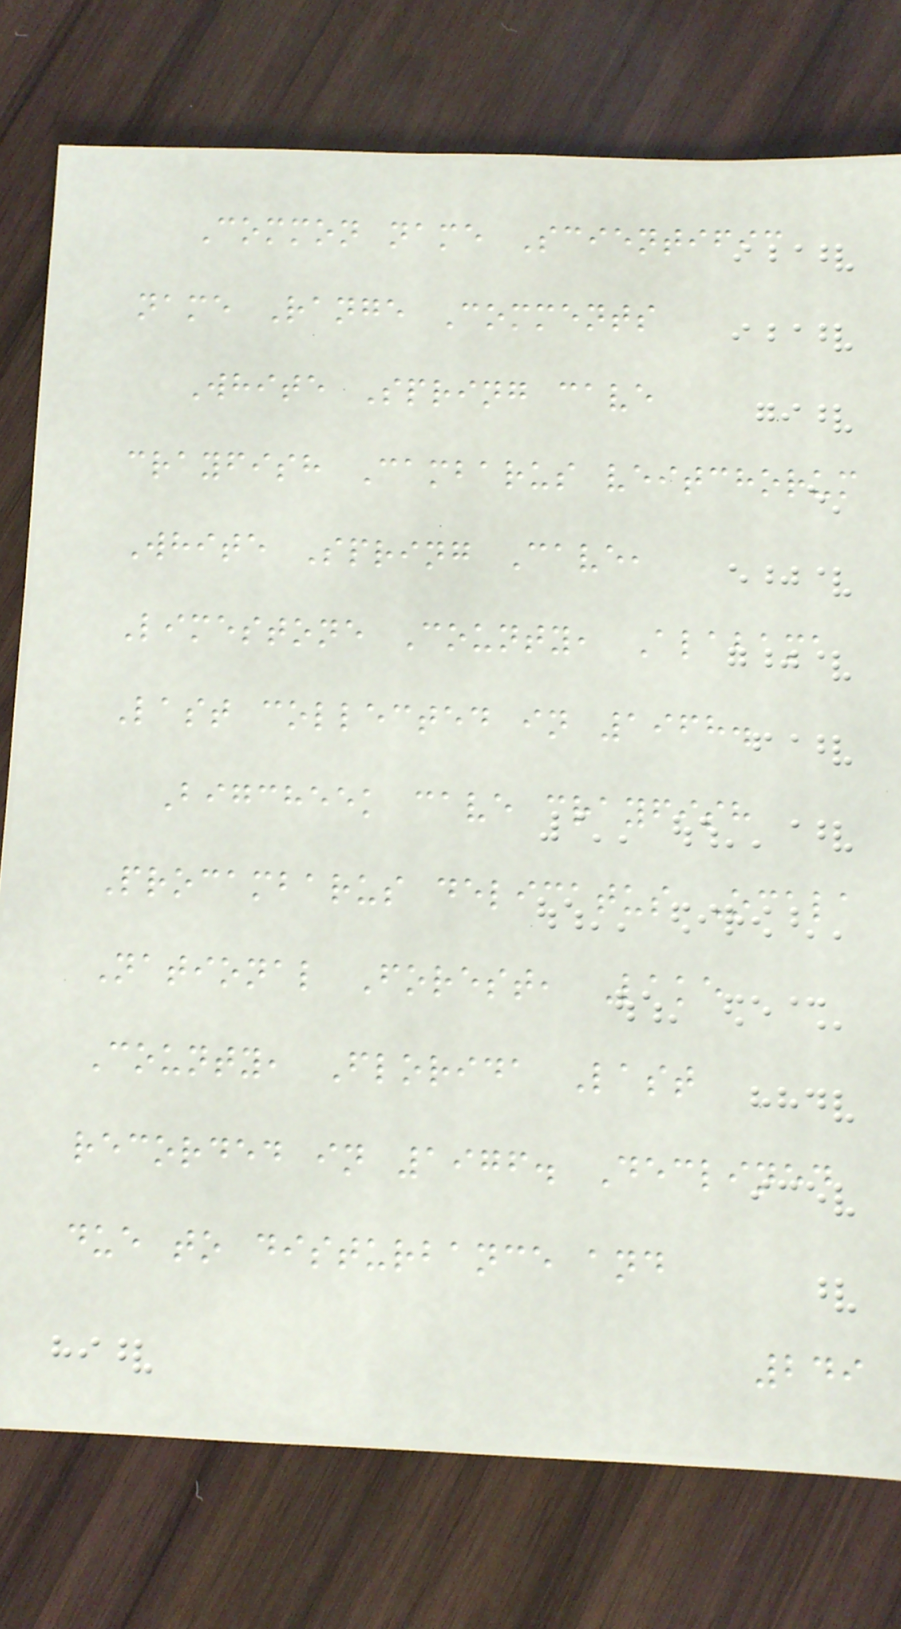Common name Scientific
name Range Comments
White Spring cave
crayfish Cambarus veitchorum
White Spring Cave,
Limestone County, Alabama
Last collected in 1968.
Bigcheek cave crayfish
Procambarus delicatus Ocala
National Forest, Lake
County, Florida Last
recorded in 1976. Declined
due to disturbance and
249
